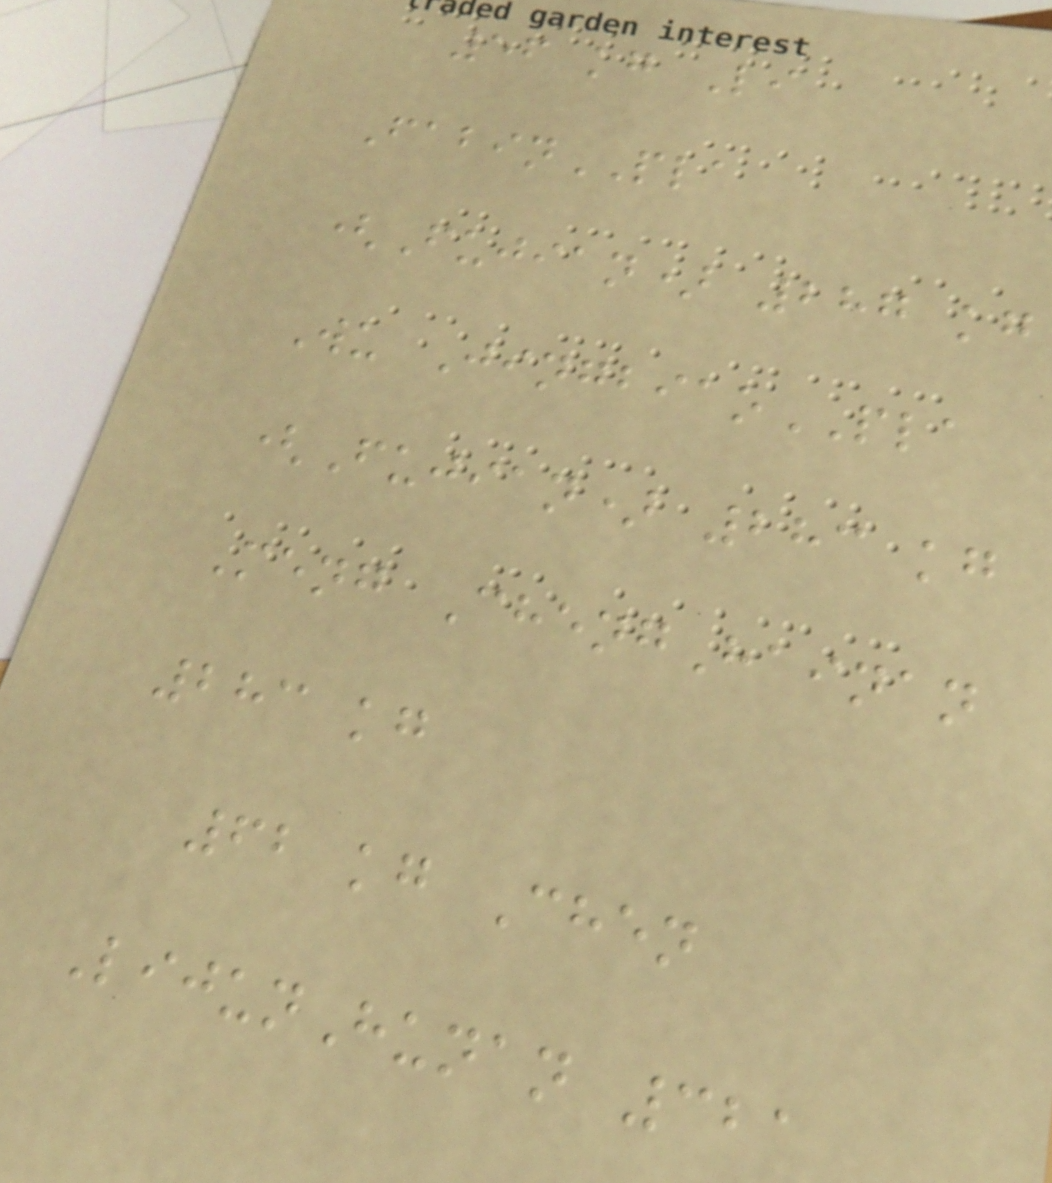56 kg Li
FabinPLA
(Fujian) 287 kg
Wu JingbiaoPLA
(Fujian) 283 kg
Meng ChengHainan
283 kg
62 kg Chen
LijunHunan 321
